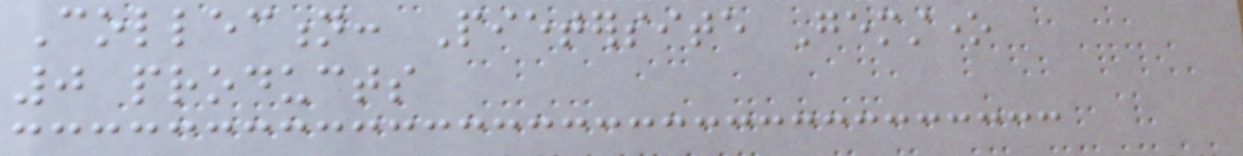Collection: Pietersite Gemstone
0 products
